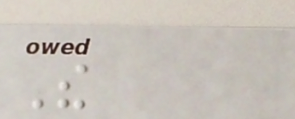The
